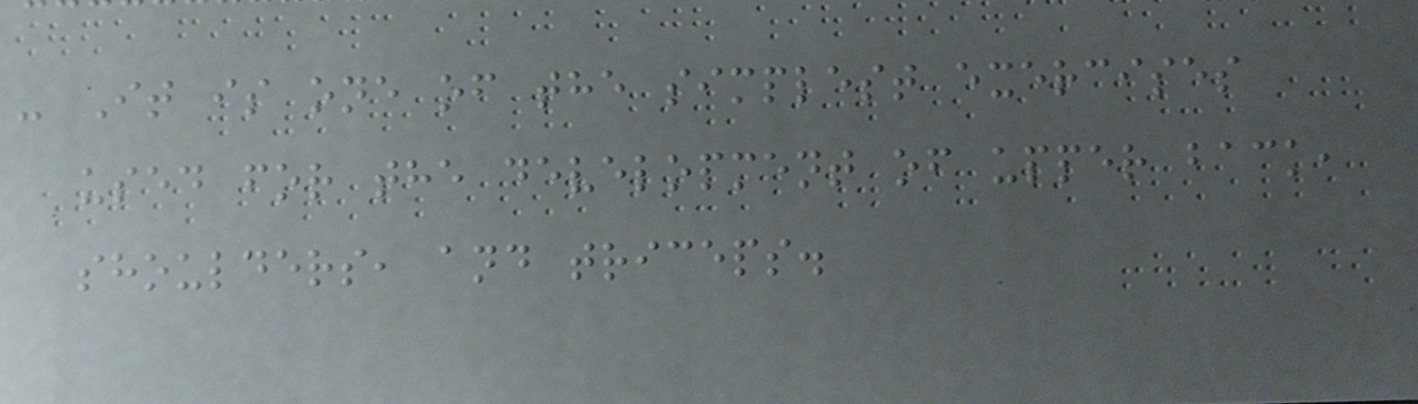- It is one of the simplest exercises
used for the development of upper back,
shoulders, and triceps.
